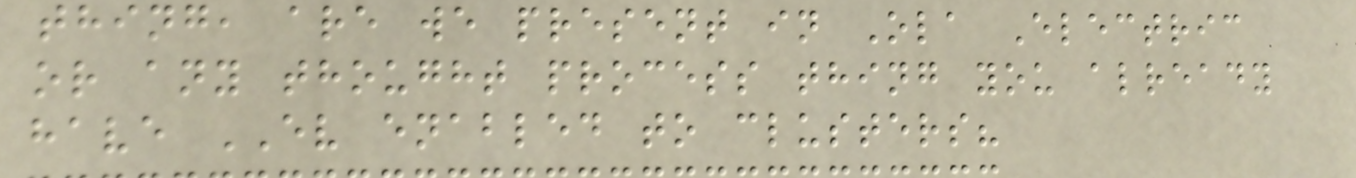thing, are we present in Ola Electric
or any thought process thing you already
have EV enabled to clusters?
